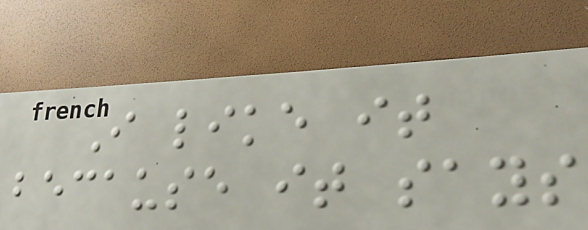I like it
because it says
